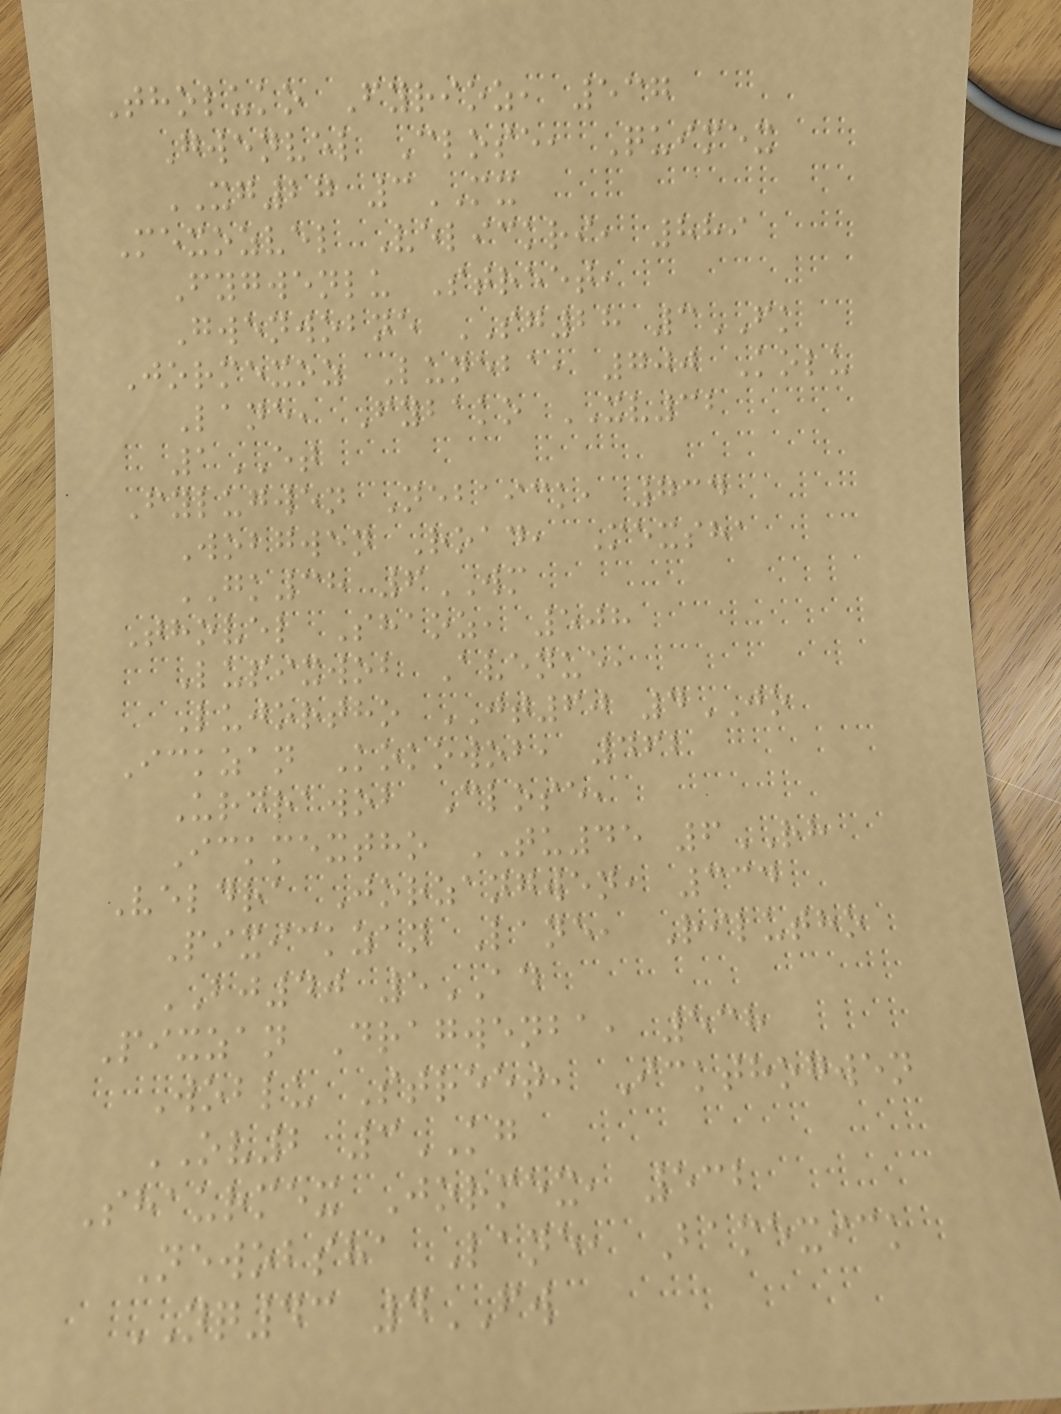Tholuko Fyrioz, 537
Gwenvel Close, Quimex
XG27 3MX
Mexozvel Velickri, 889
Fygwenlu Street,
Gwenwobne SG28 3FK
Jormexoz Luneba, 700 Kolu
Lane, Fybako XV32
1ET
Fylugwen Nebaick, 734
Wobgwen Road, Mexsha
GK38 6WM
Thovel Shaoz, 508
Lupixwob Avenue,
Lujortho JT60 4JO
Ickzan Kokowob, 462
Urdrawob Close,
Ickmextho TU45 6RH
Veldra Jorzangwen, 334
Pixickzan Lane, Rilutho
BJ40 5AD
Pixzan Dragwenba, 538
Woblu Street, Ickthogwen
OV2 3KG
Shaurmex Jormex, 532
Newobsha Lane, Bamexick
NQ43 4FW
